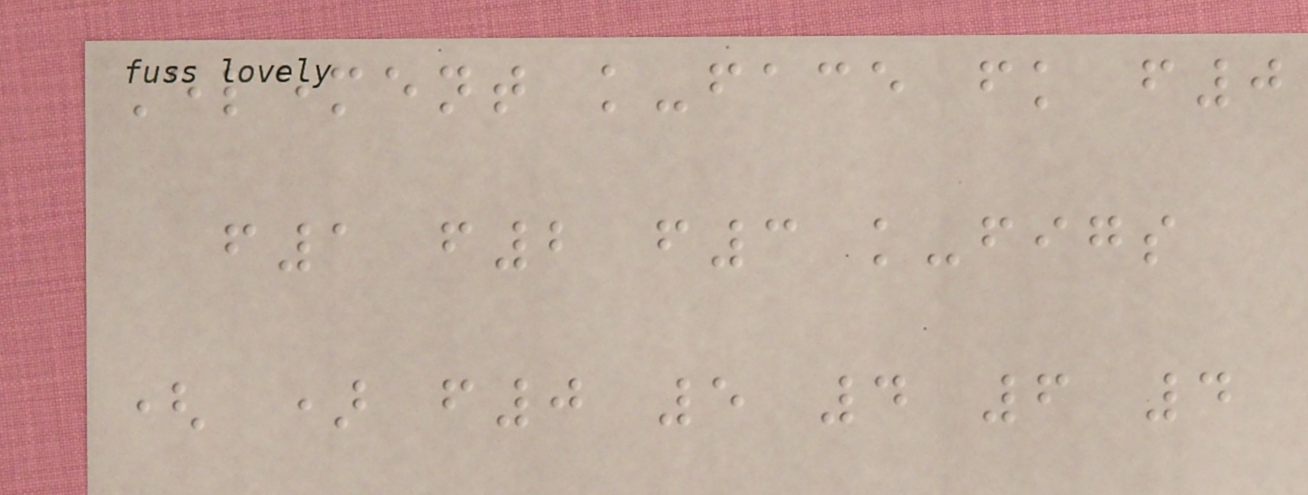Element k-face fk f0
f1 f2 f3 k-figs
( ) f0 5 4 6 4
